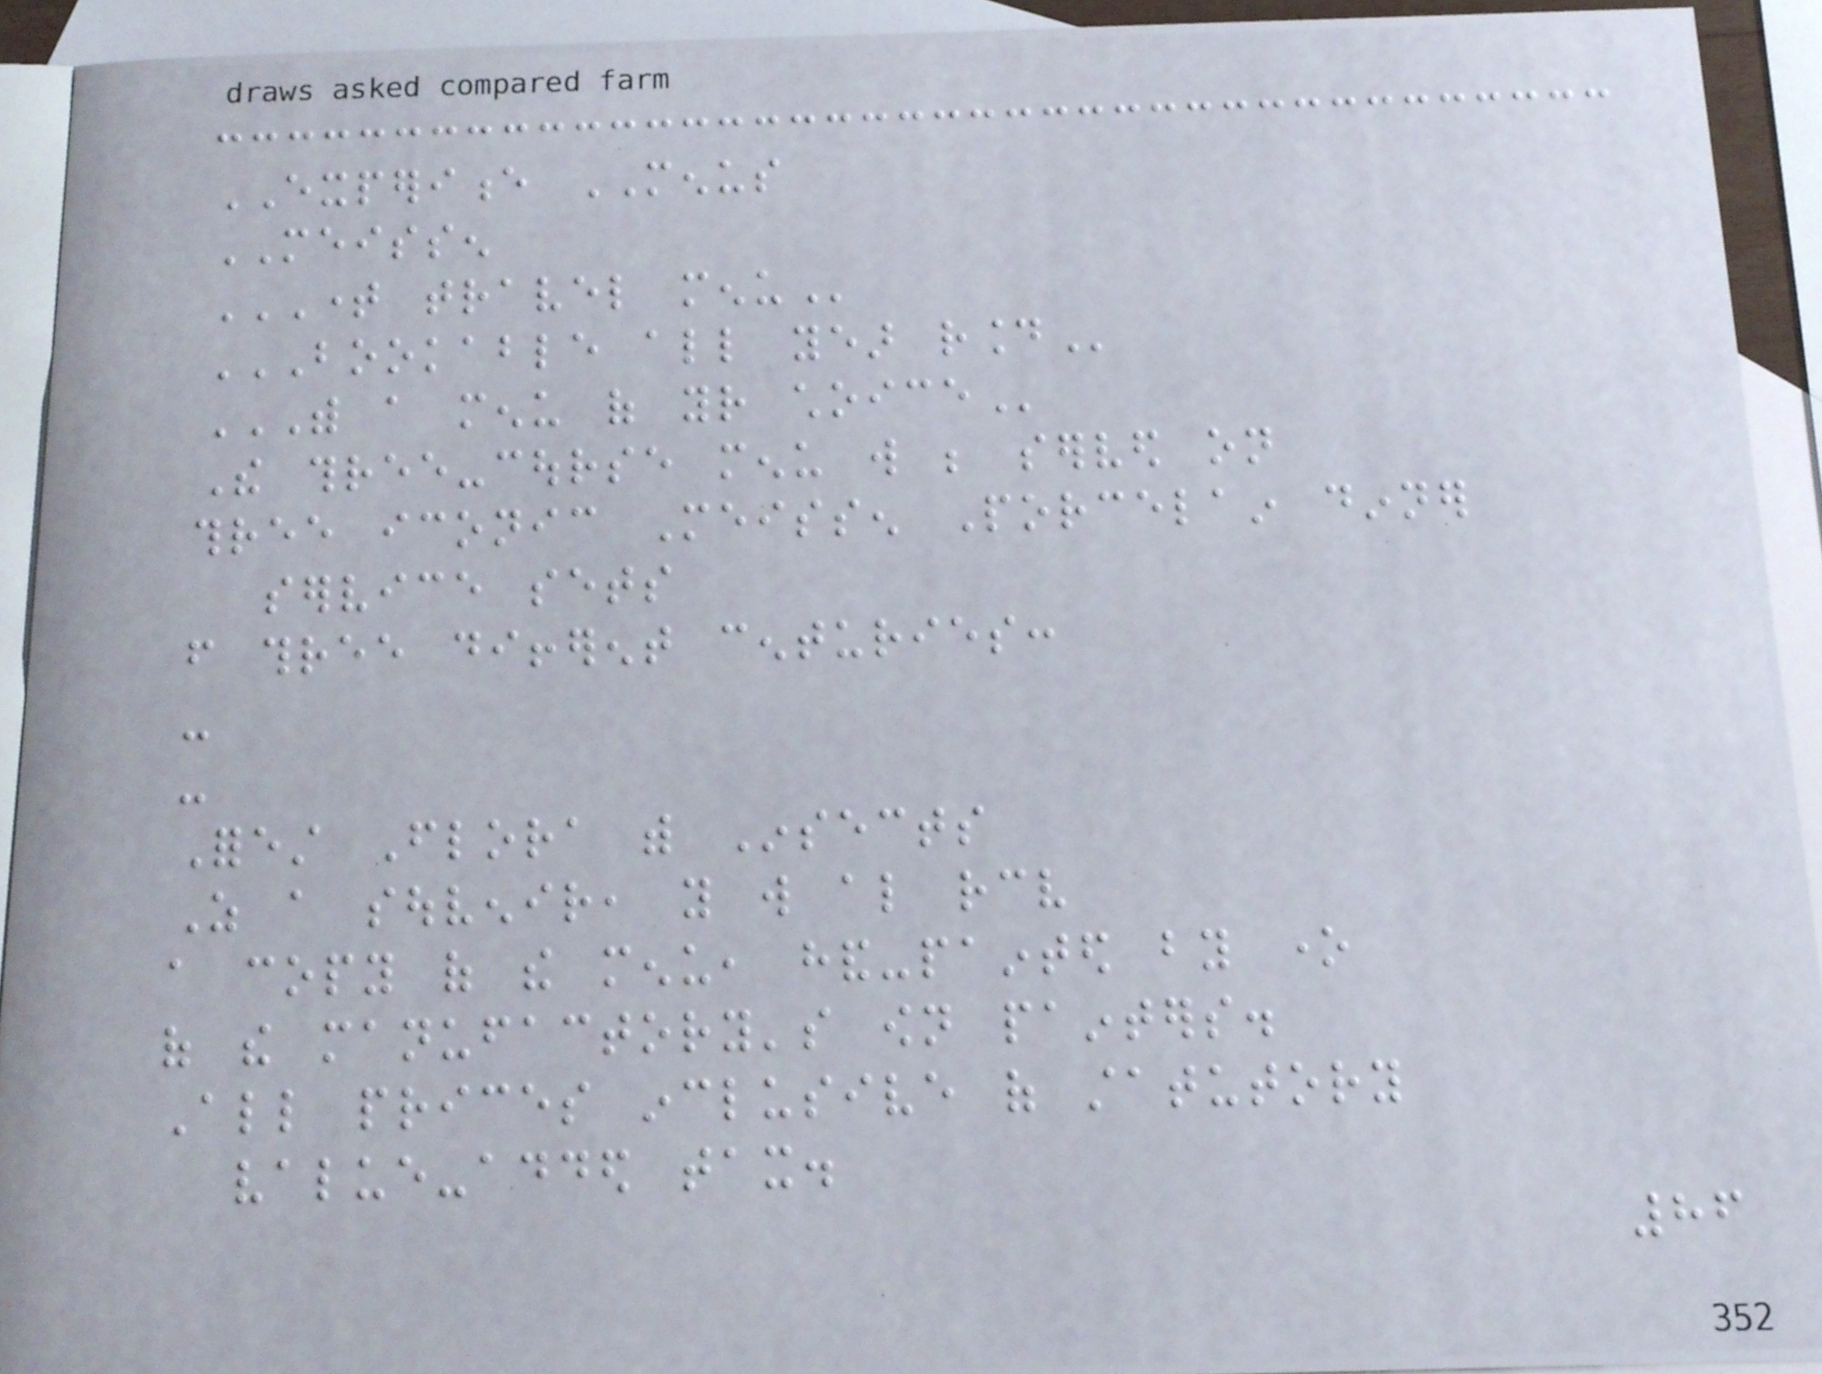EXPERIENCE MENUS
MEISSEN
TIME TRAVEL MENU
BOOKABLE ALL YEAR ROUND
WITH A MENU OF YOUR CHOICE
The three-course menu will be served on
three iconic Meissen Porcelain dinner
service sets
from three different centuries:
-
-
Forest Flora with Insects
As a souvenir, you will also receive
a copy of the menu, hand-painted by one
of the manufactory's own painters.
All prices inclusive of statutory
value-added tax.
86
